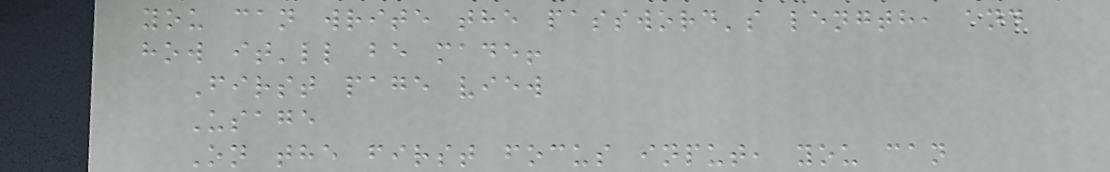you can write the password's length, and
how it'll be made!
First page view
Usage
On the first focus input, you can
